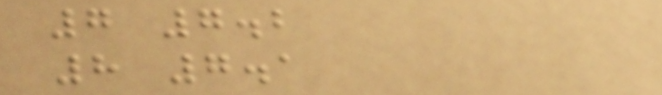7 7.2
8 7.1
